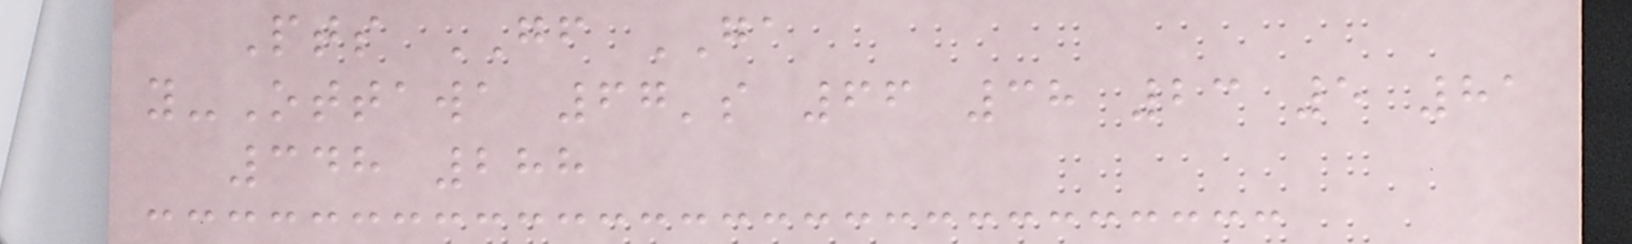Pts GF GA
y-Ottawa 67's 66 38 23 5 81
348 288
